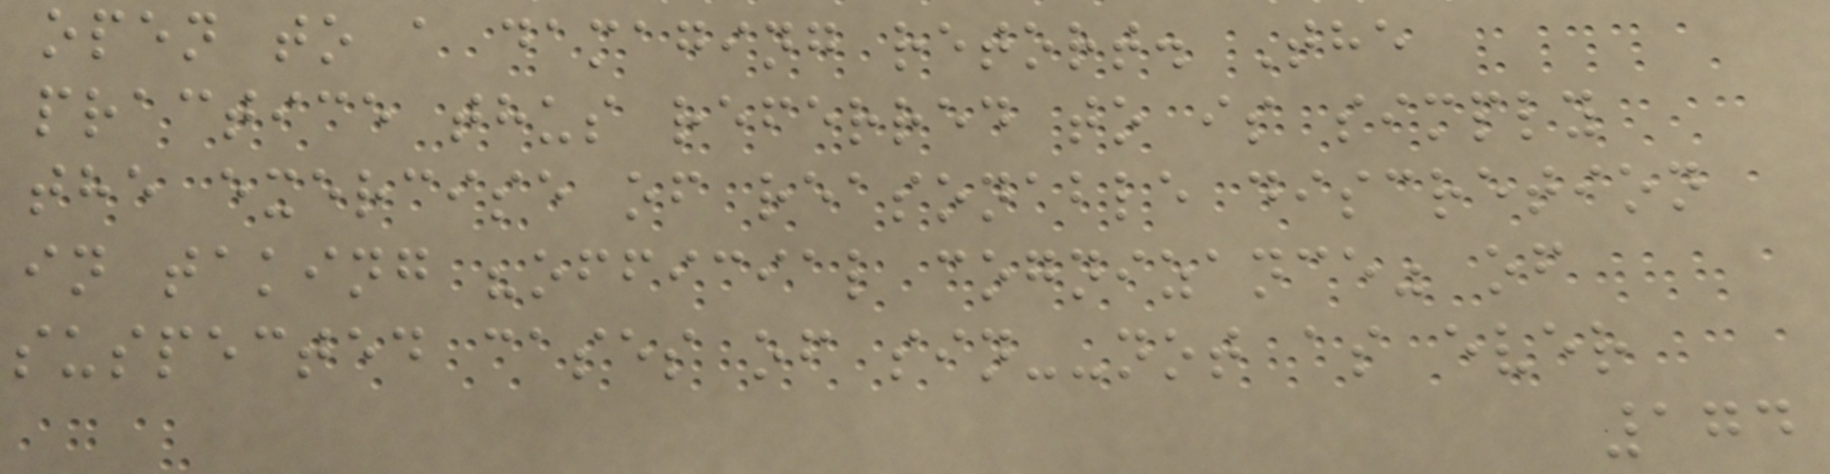open to a damaging retort. The
practice thus referred to is simply
the exercise of reasonable discretion
in taking "official cognizance" of
suspected cases of sin--not as ever
174
